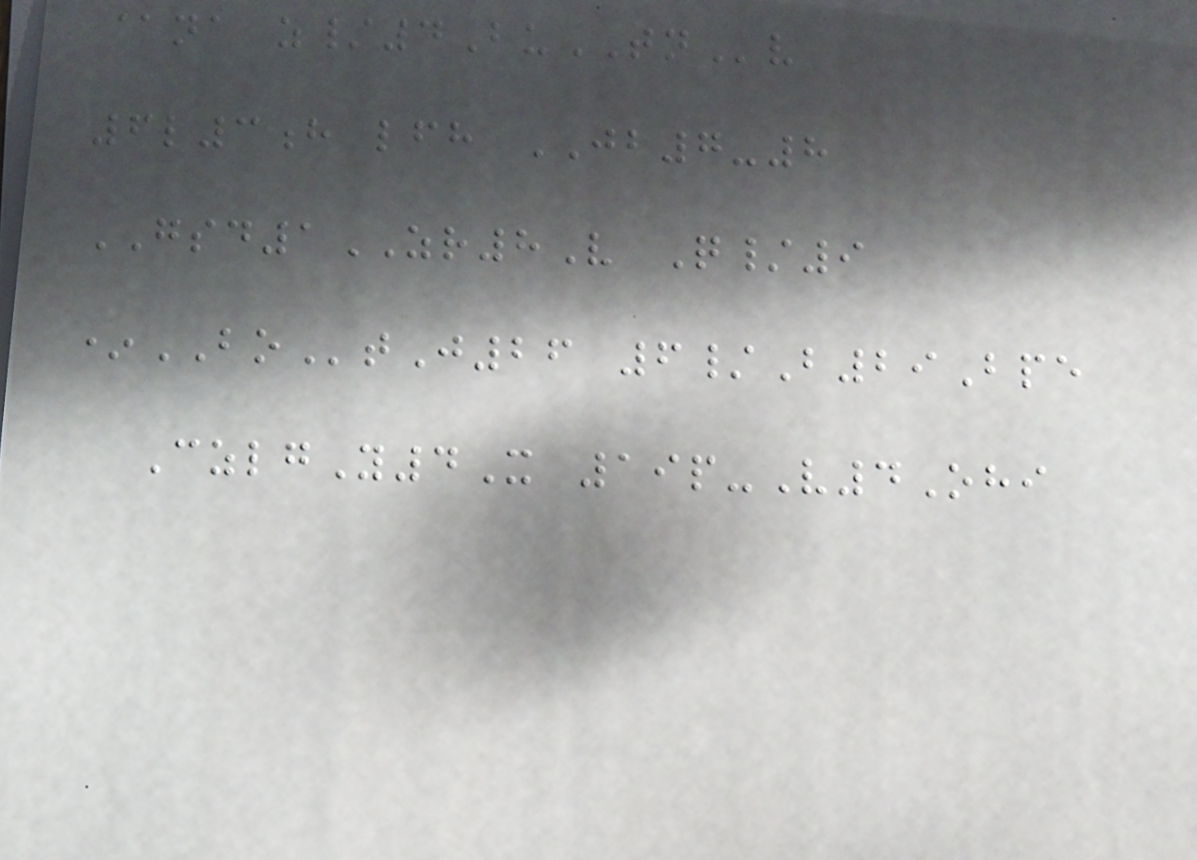@na z/4BuTNv
6l3h lfh JB7-8
GSD1ZR8V Q/9
*BOtJ26 6/B29Bpe
CzlgY4X 19p-V4Ohi
